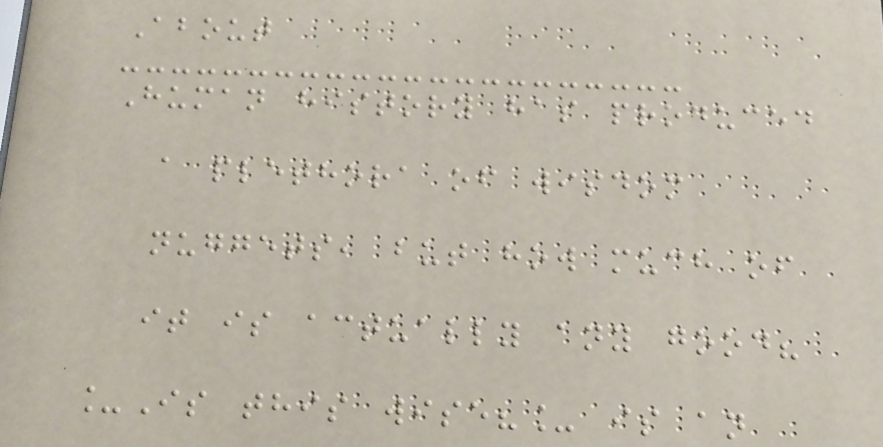About
Human history has produced
a plethora of wisdom
nuggets, but how much of
it is actually any good?
_Is this wise?_ is an
